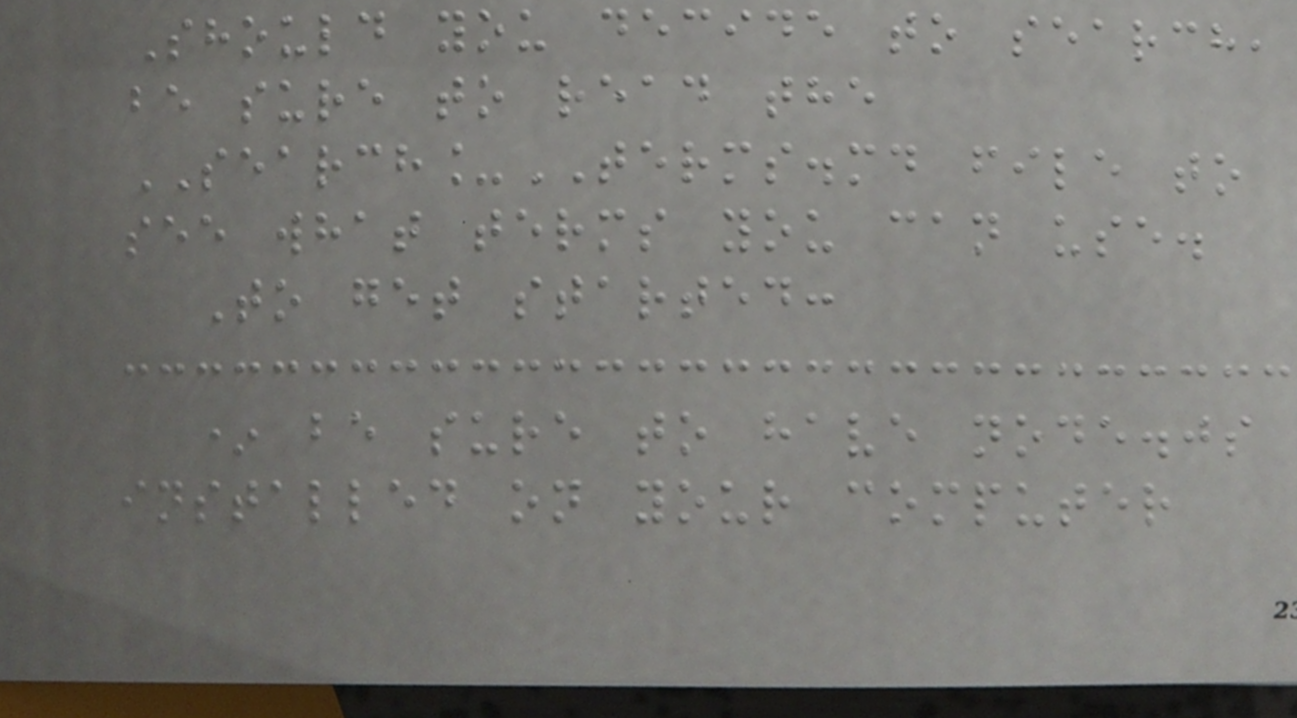Should you decide to search,
be sure to read the
SEARCH_TERMS.md file to
see what terms you can use.
To get started:
* be sure to have node.js
installed on your computer
